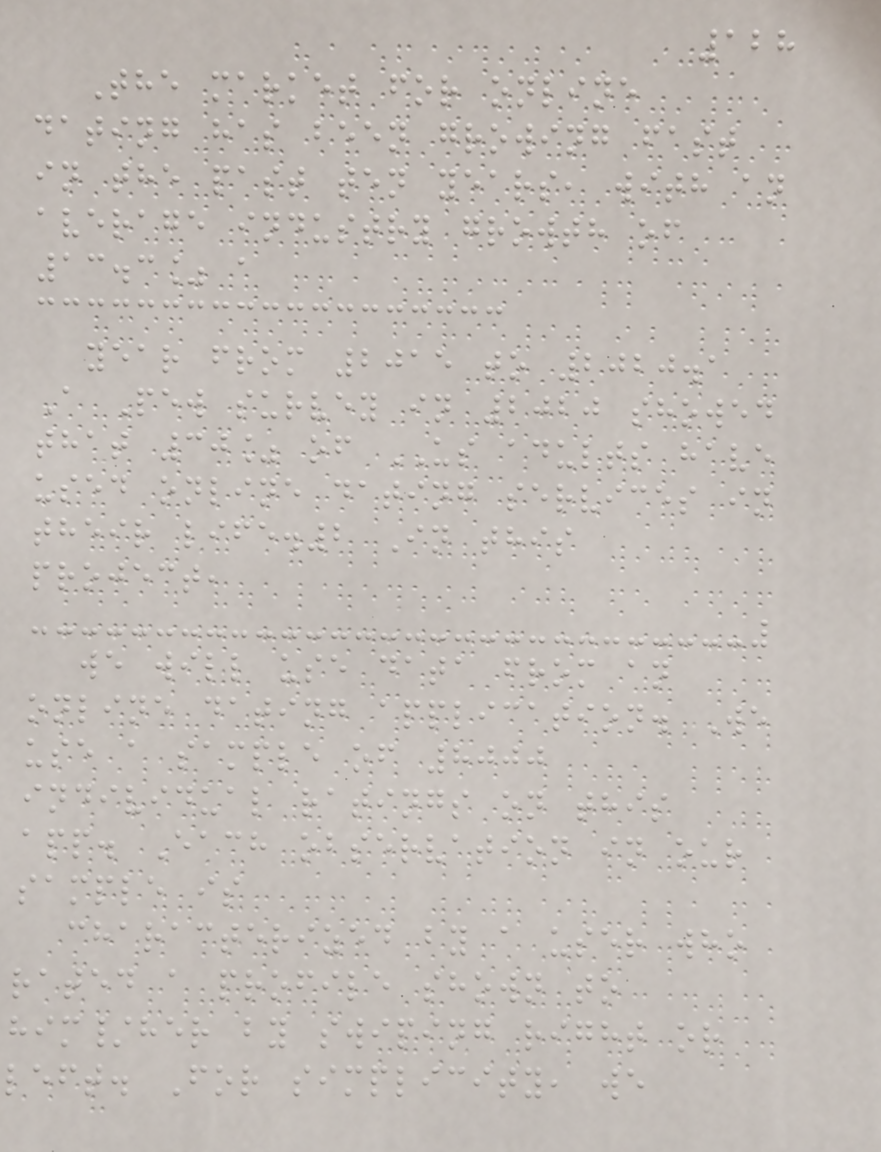128
The market for online
dating has been growing fast
in the past ten years, with an
average industry growth of
13.3% a
year from 2015 to 2020.1
A Pew survey in 2020 showed
that 30% of US adults have
used online dating services in
their life.2 In this
project,
we will use data from an
online dating application. We
use a sample of 8000
individual ratings on this
app. Each observation in our
sample is
characterized by a user who
rated a profile shown to
him/her by swiping right or
left. For simplicity, we
